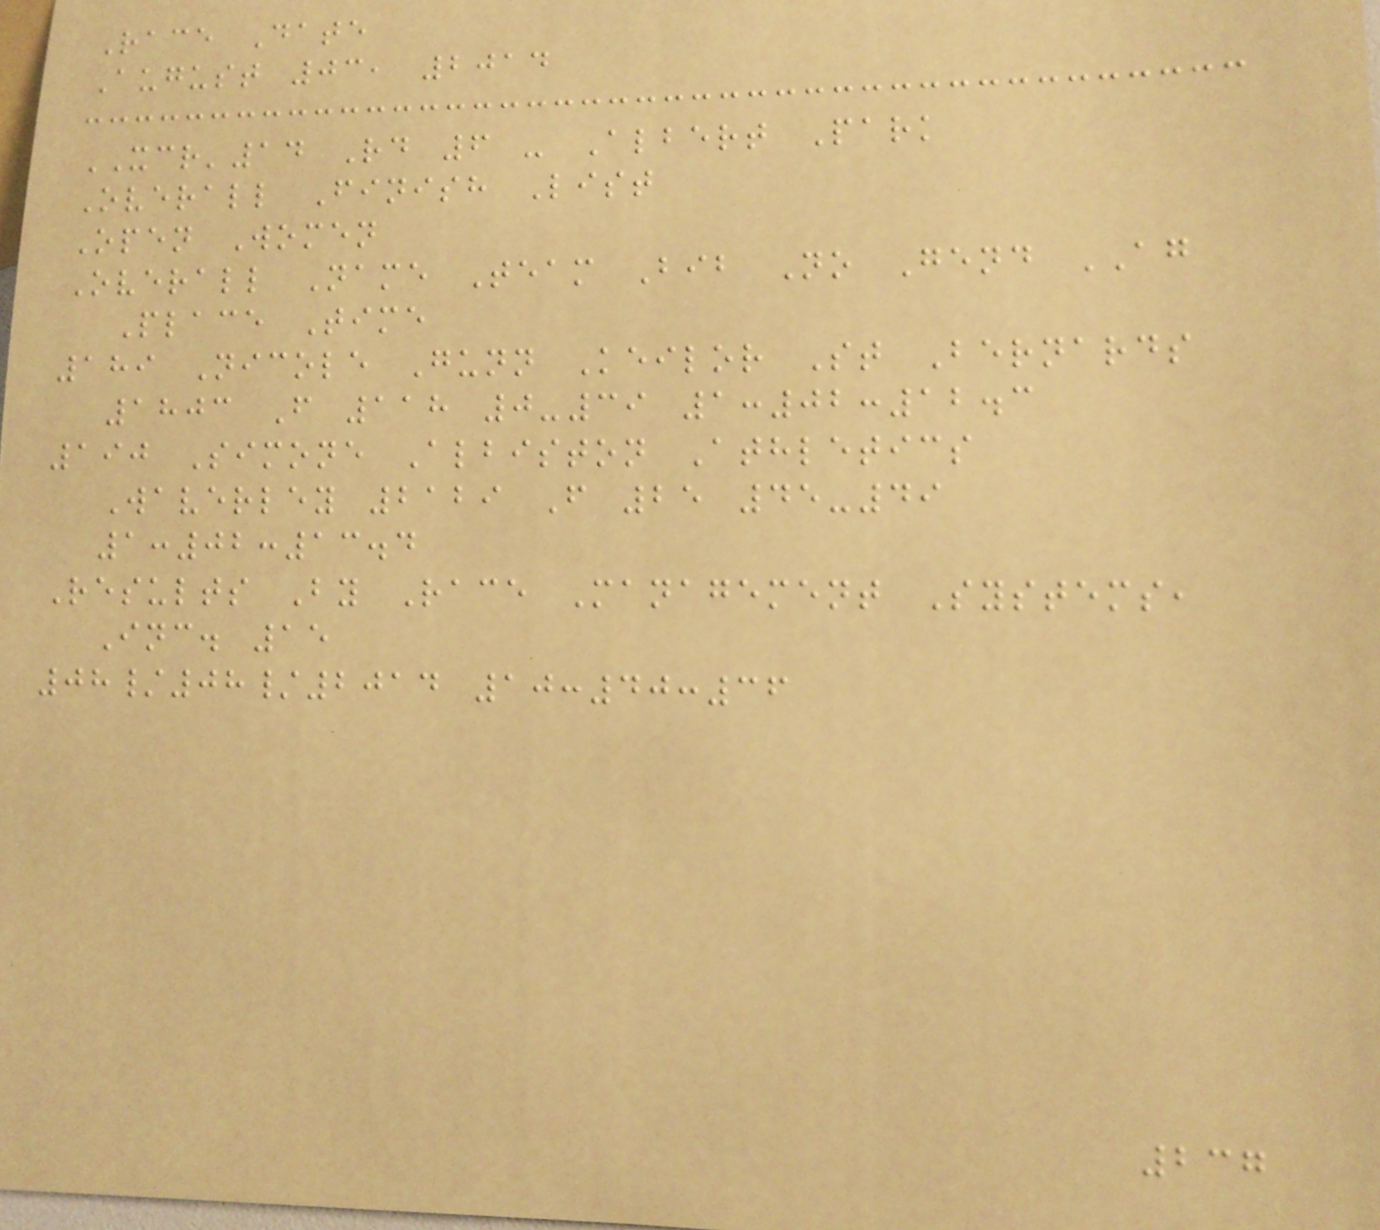Race Date
August 03, 2014
XCR'14 Rd 6 - Albert Park
Overall Finish List
Open Women
Overall Name Team Bib No Gend AG
Place Time
189 Nicole Gunn Keilor St Bernards
1803 F 118 0-39 1:02:12.3
190 Simone Albiston Athletics
Waverley 2129 F 25 45-49
1:02:13.4
Results By Race Management Systems,
Inc. 15
08/08/2014 10:40:36
237
